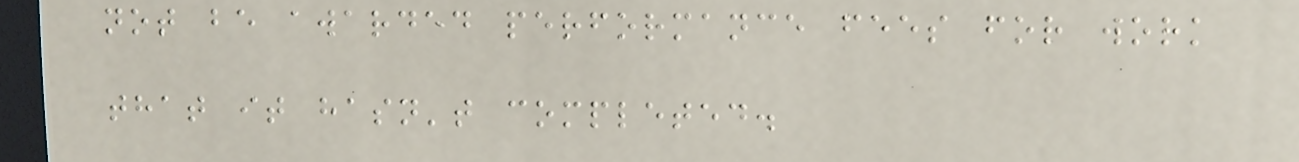not be awarded performance fees for work
that it hasn't completed.
